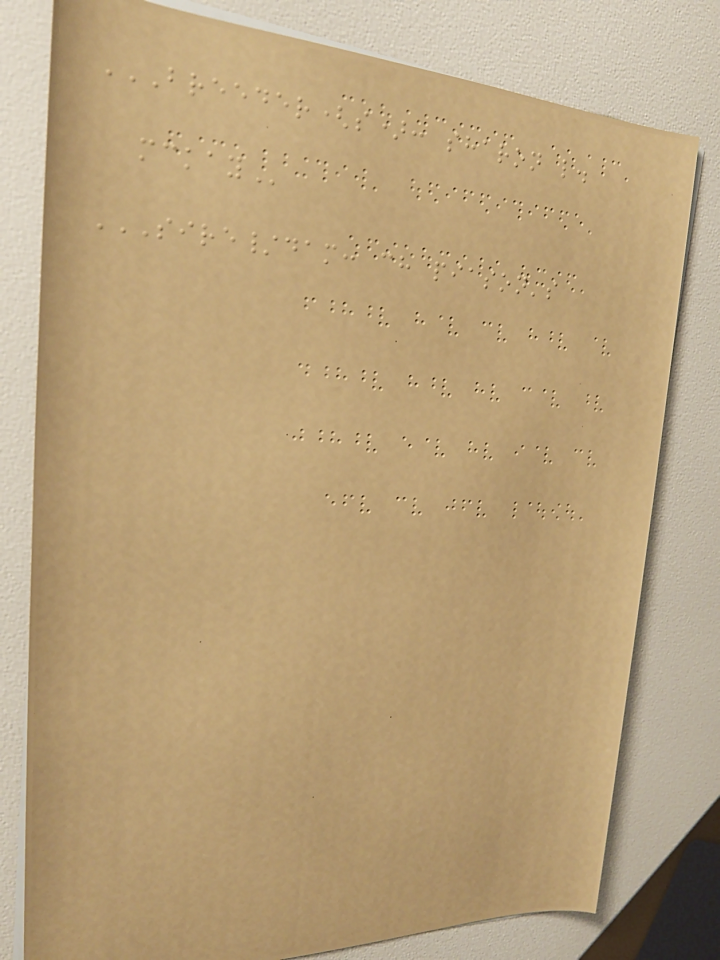BREEDER(S): SHARON L.
MCKAY
SIRE/DAM: CH PIASON'S
